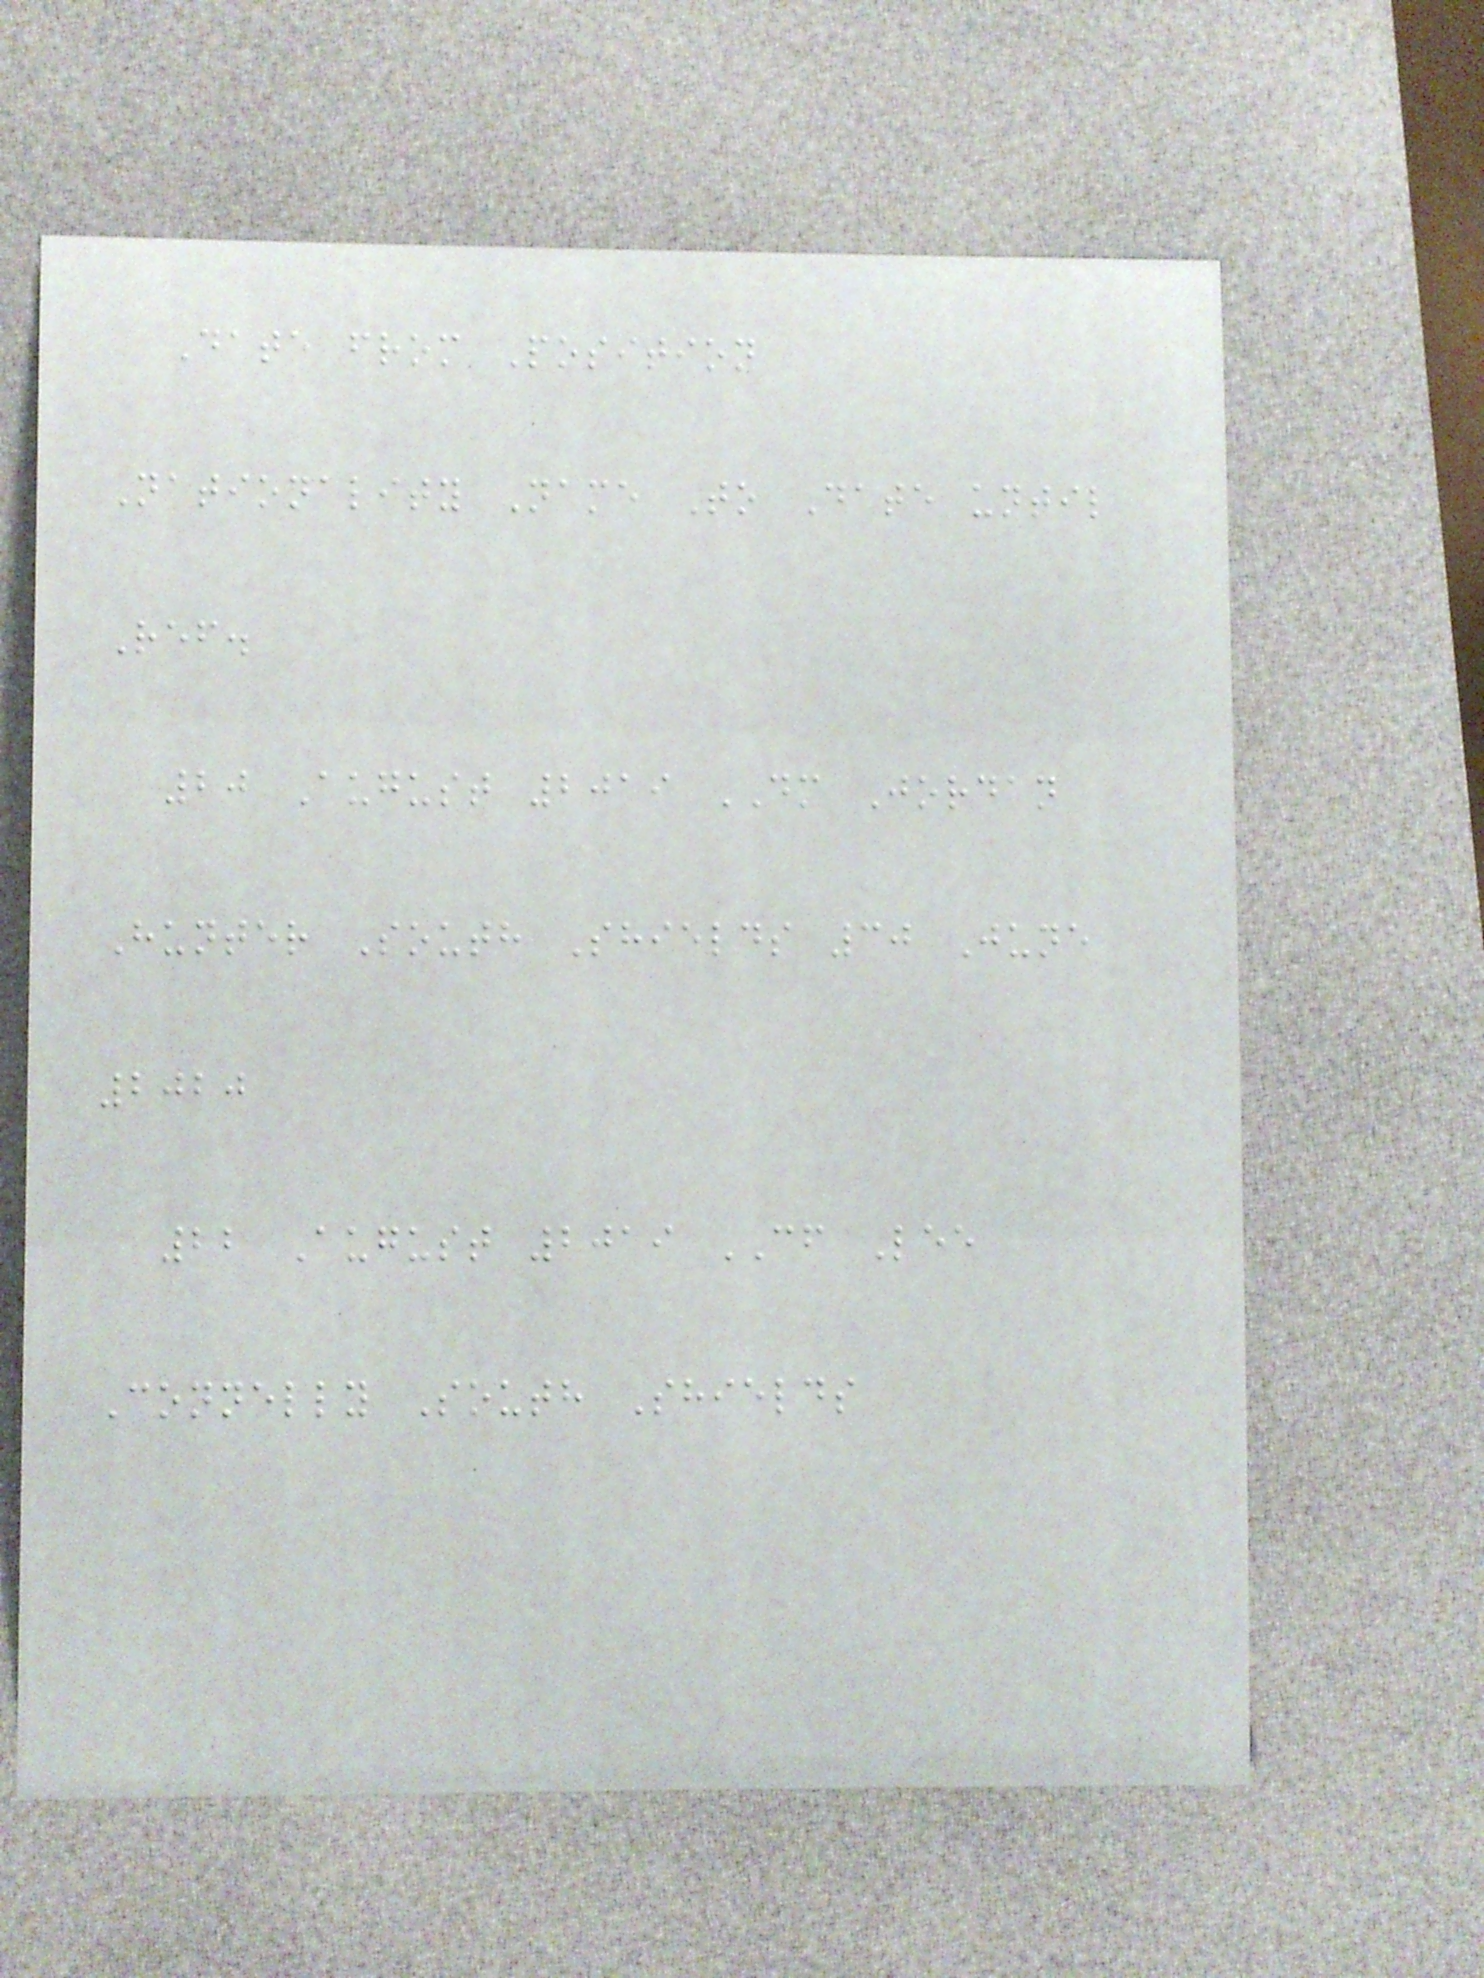Date from Position
Nationality Name To Date until
Ref.
20 August 2019 DM Jordan
Hunter South Shields 30 June
2020
22 August 2019 CF Lee
Connelly South Shields
